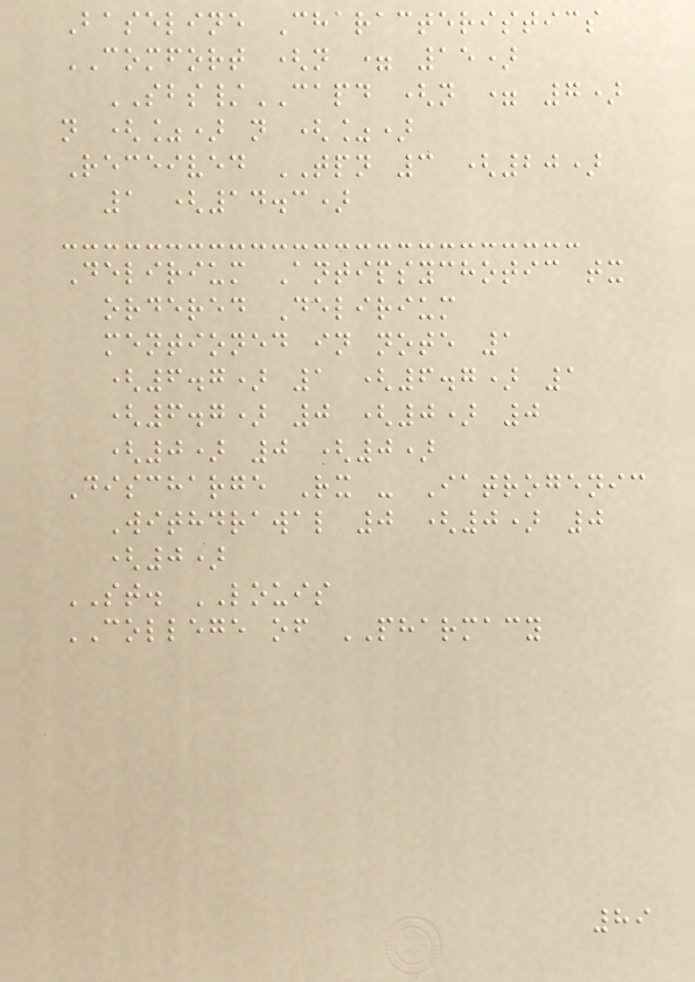Baseline Characteristics
COMFORT (n = 15)
SBS/CAPD (n = 7)
n (%) n (%)
Received TPN 3 (20)
1 (14.3)
Delirium Antipsychotic tx
ordered Delirium
mentioned in note 1
(6.7) 1 (6.7) 1
(6.7) 0 (0) 0
(0) 0 (0)
Discharge Rx - Iatrogenic
Withdrawal 0 (0) 0
(0)
ST. LOUIS
COLLEGE of PHARMACY
89
